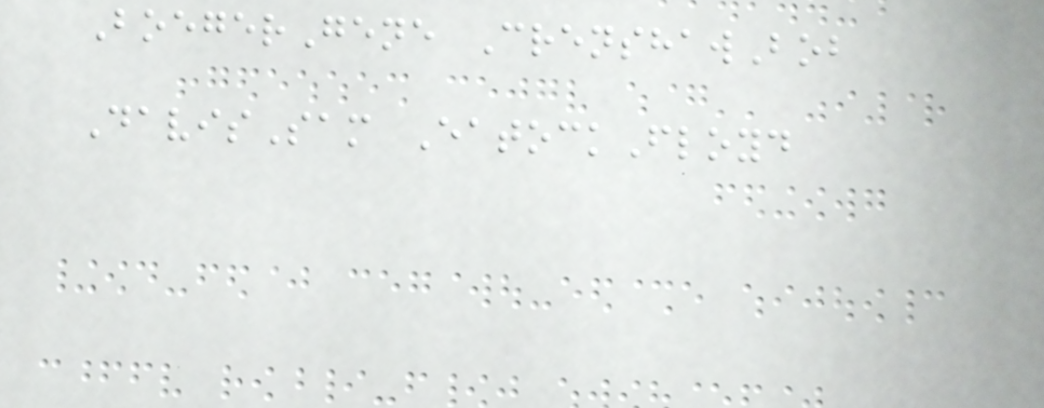BoegerGene CrenshawBob
DavisSam EatockFloyd
